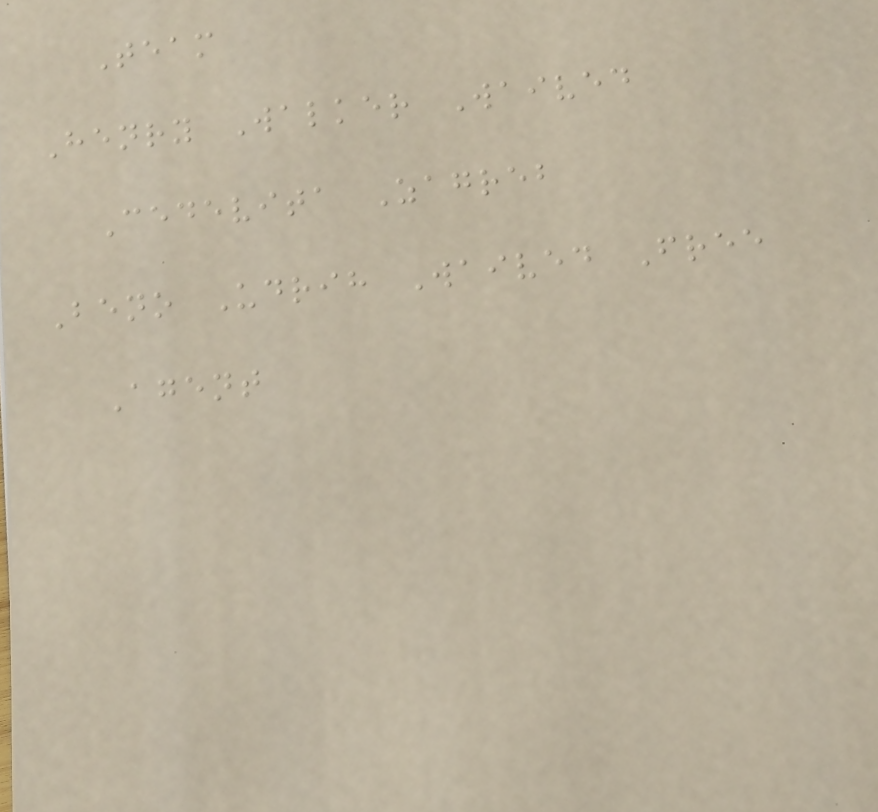Team
Henry Walker Waived
Cedevita Zagreb
Beno Udrih Waived Free
Agent
